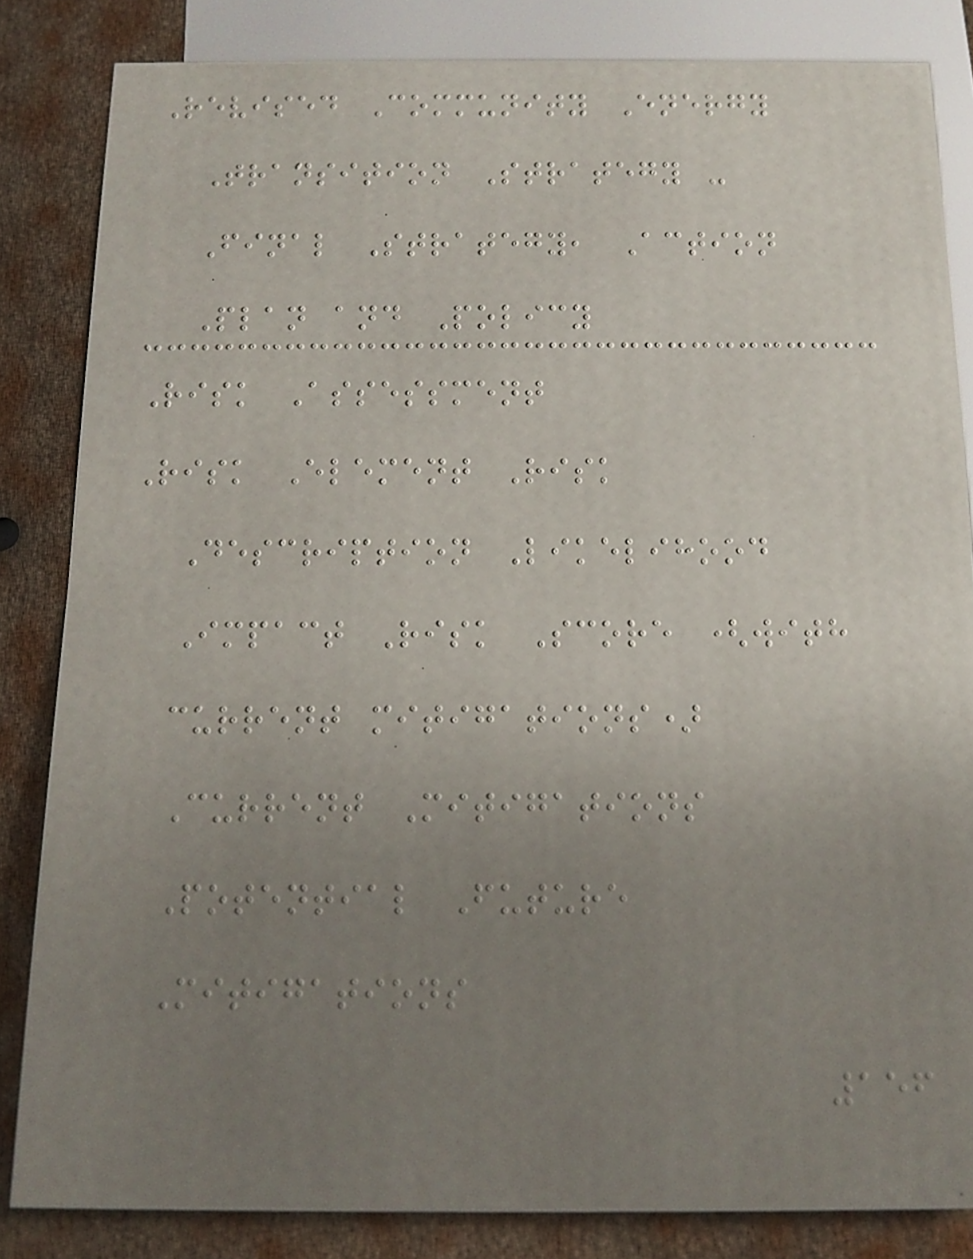Revised Community Energy
Transition Strategy -
Final Strategy, Action
Plan and Policy
Risk Assessment
Risk Element Risk
Description Likelihood
Impact Risk Score (with
current mitigations)
Current Mitigations
Potential Future
Mitigations
156
